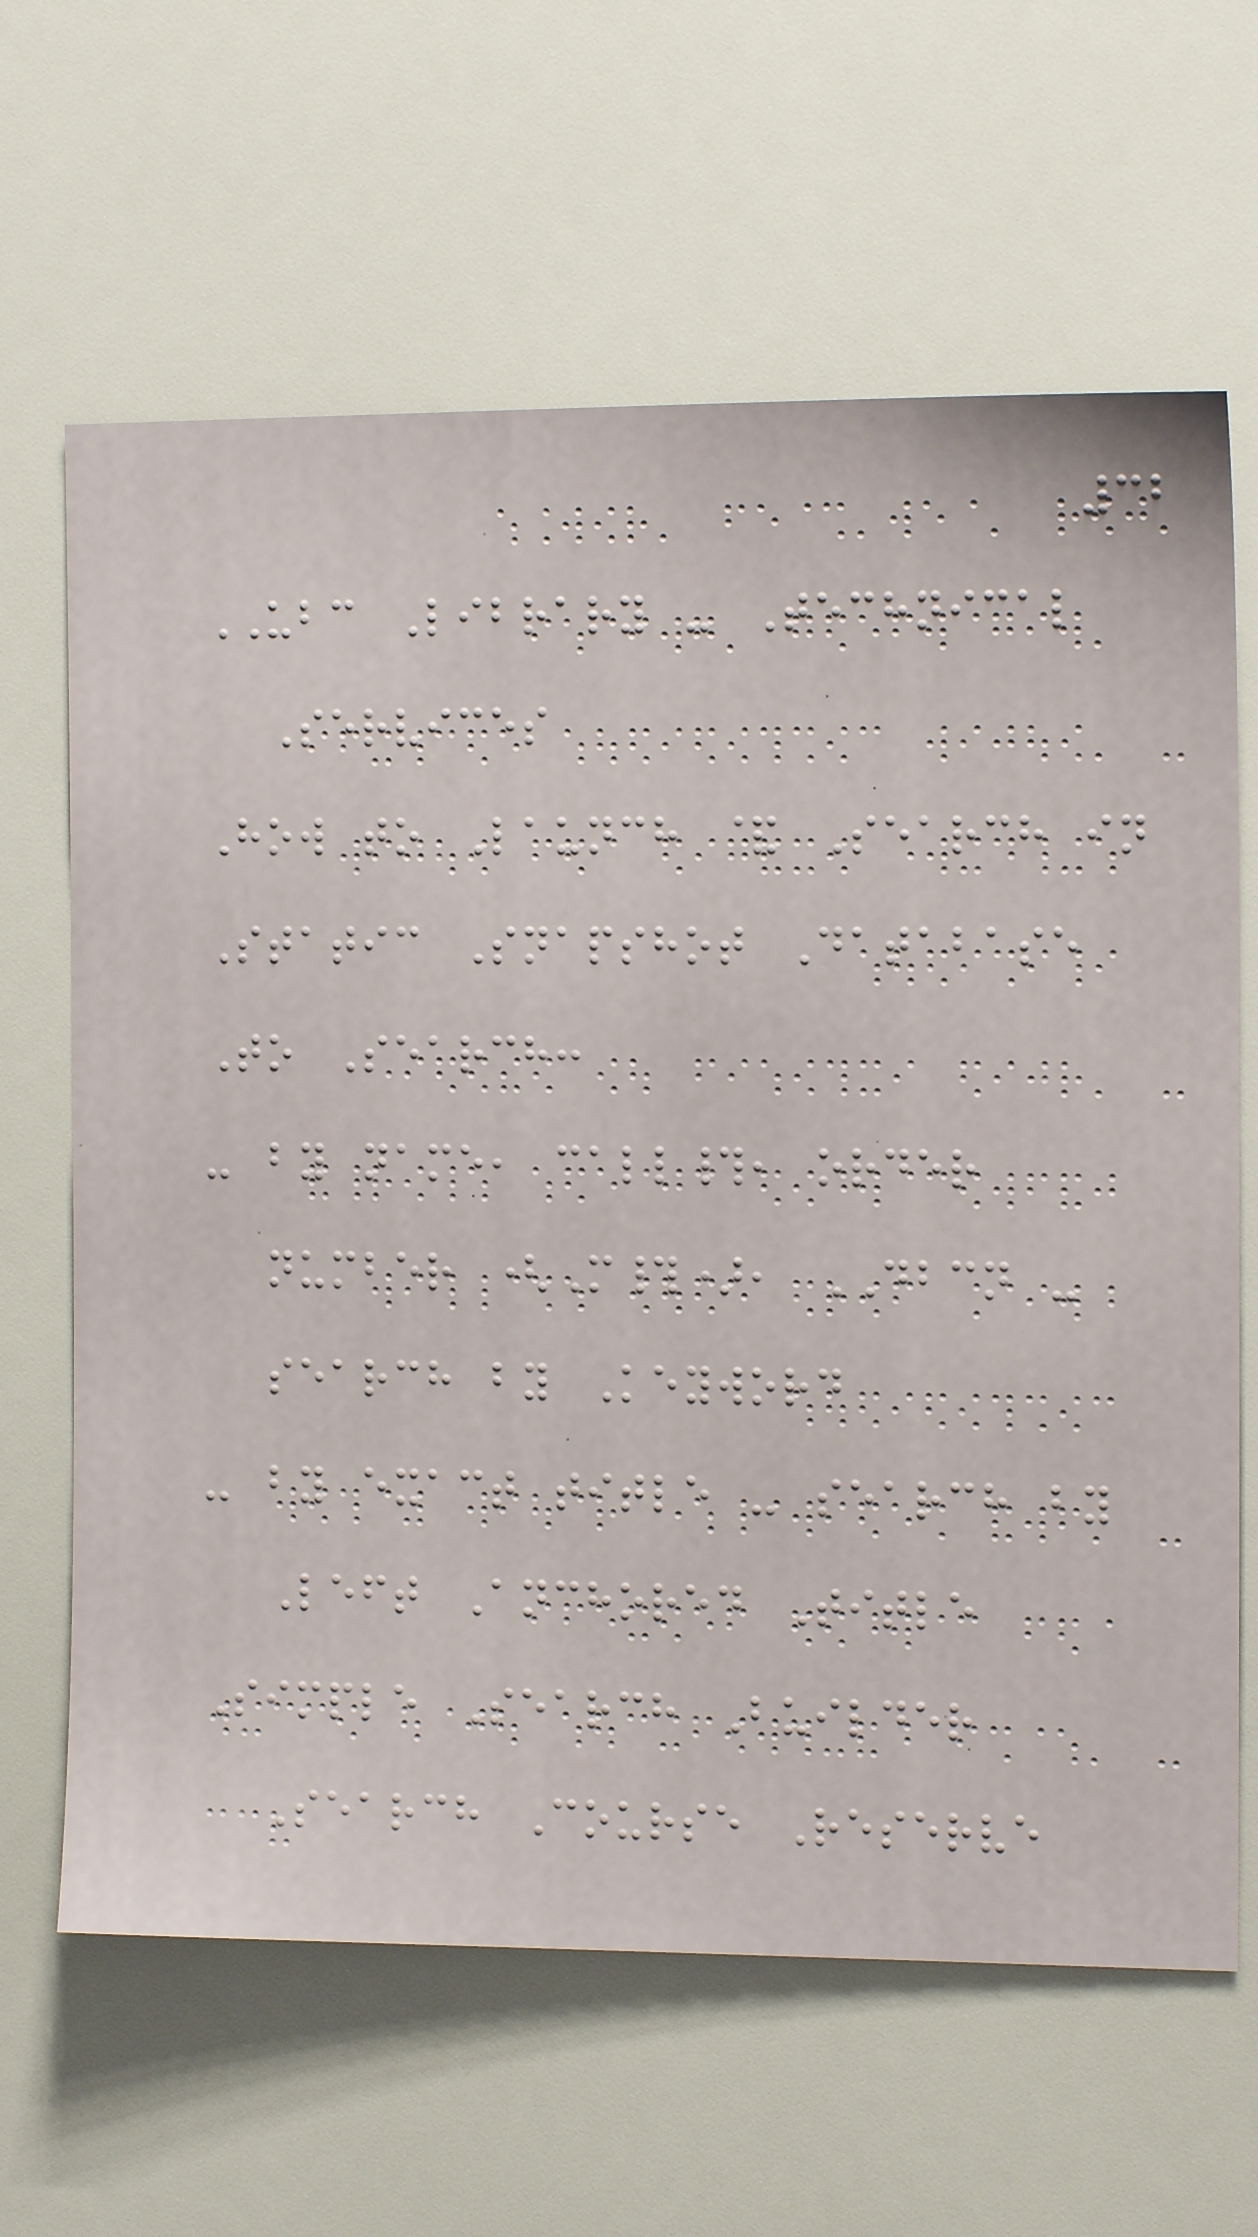32
UBC Library - Technical
Services
How to Launch & Search in
Static Snapshot Database
To Search:
- by name, call#, order
number (M#), DBCN -
search by Keyword
- by exact title - search by
Left Anchored Title
Simple Search Builder
Search Course Reserve
